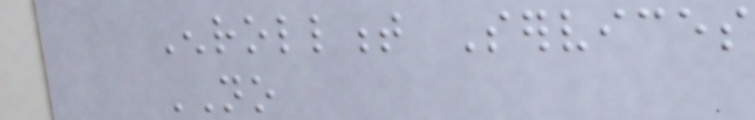Enrollment Services
NO
